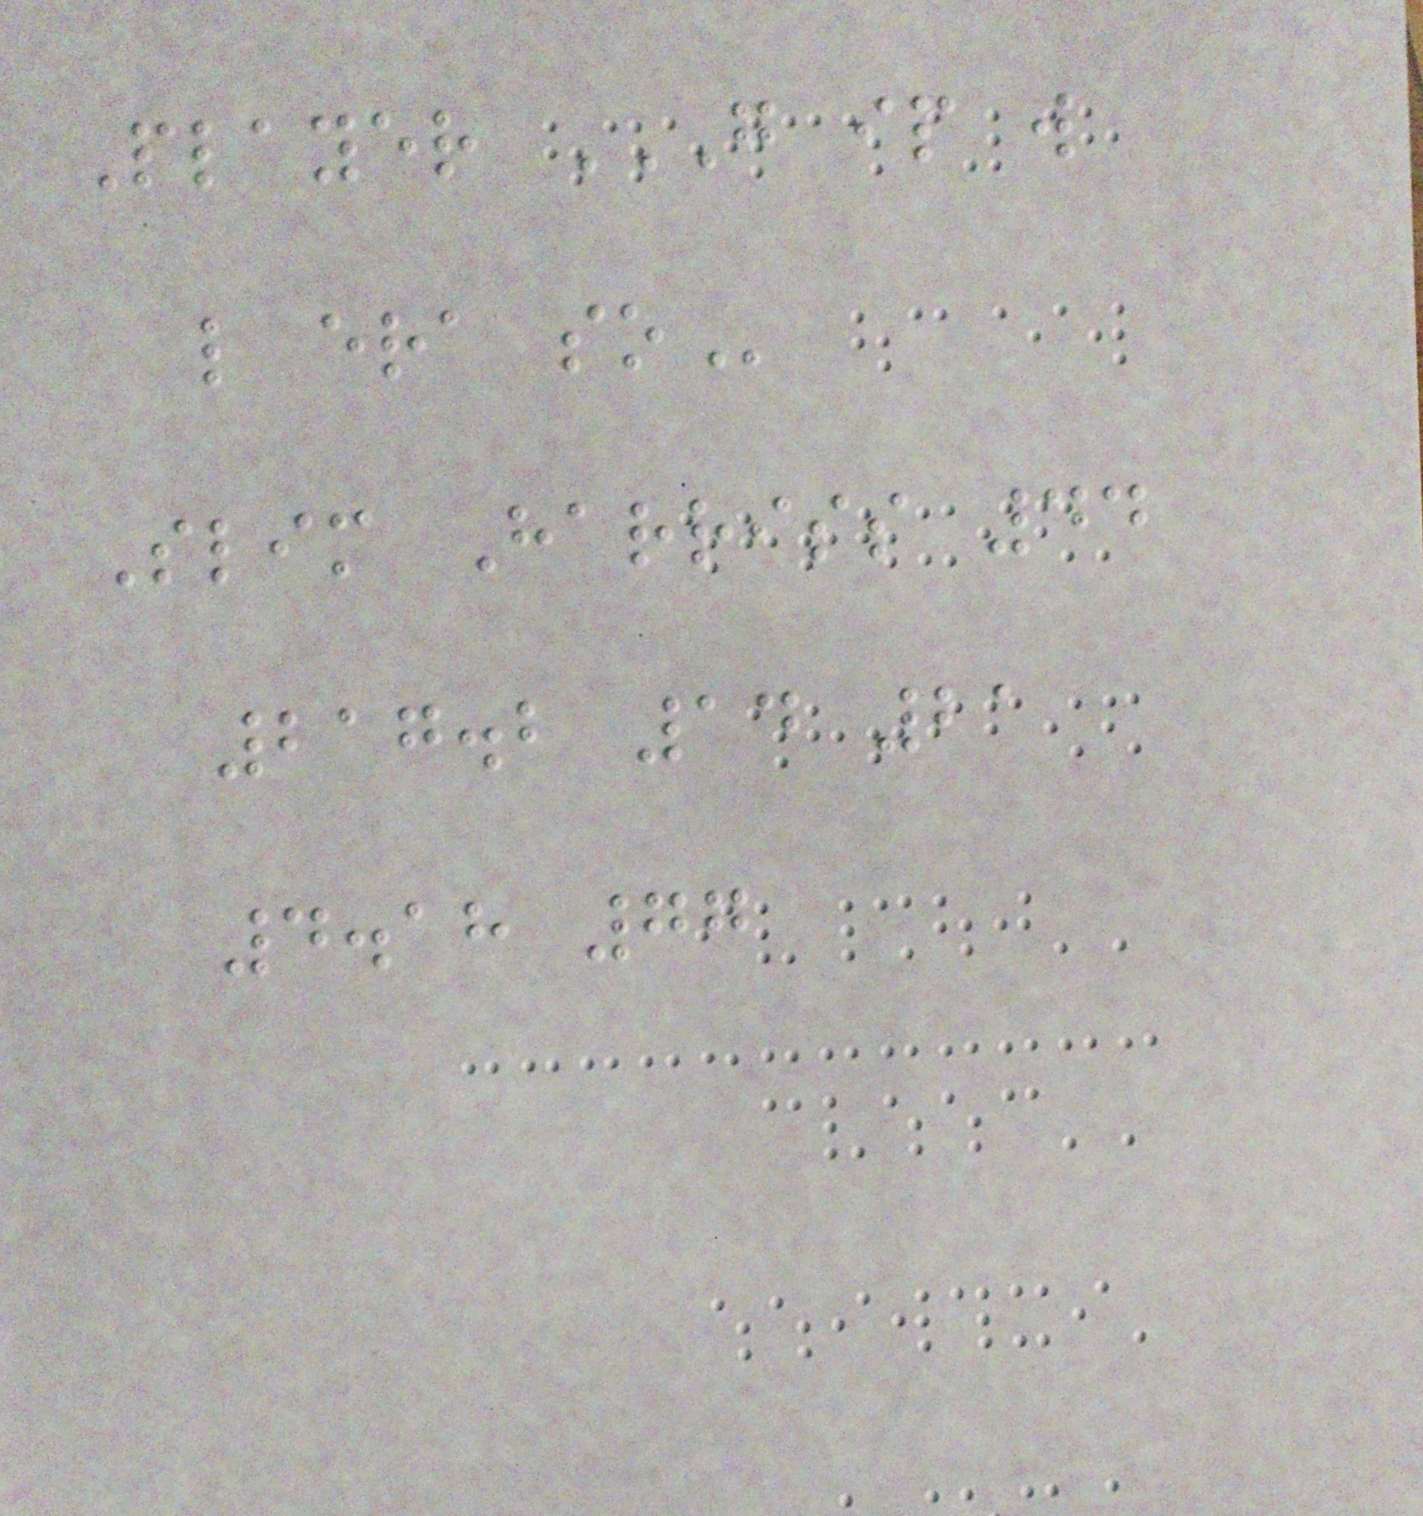Player G IP W
L ERA SO
Slim Harriss 44
217.2 14 21
4.18 77
